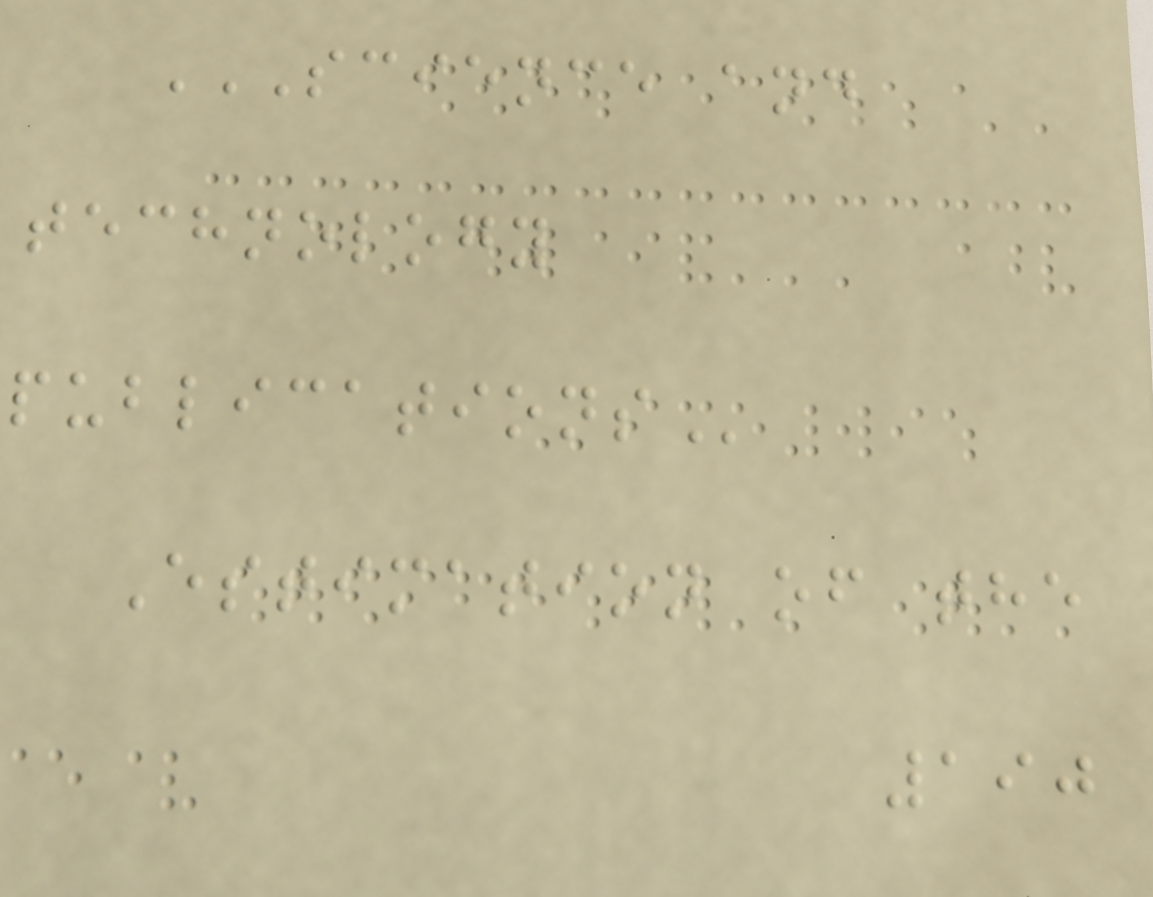SCIENCE AND
TECHNOLOGY
PUBLICATIONS
Estimation of the
190
